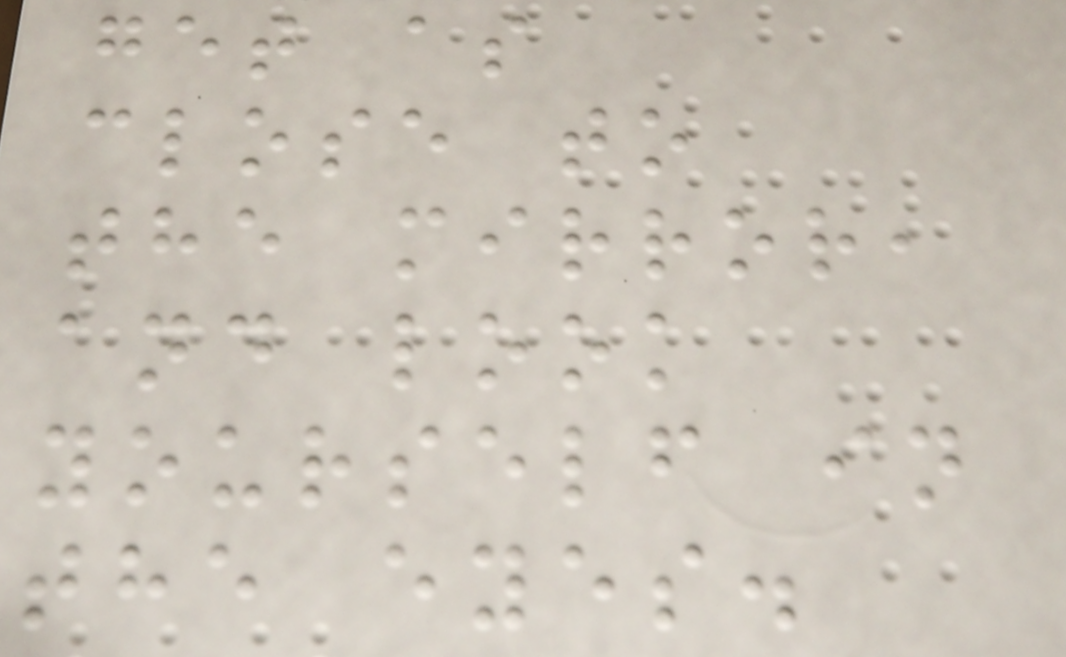get as
close to
the mirror,
and look
yourself in
the eyes.
